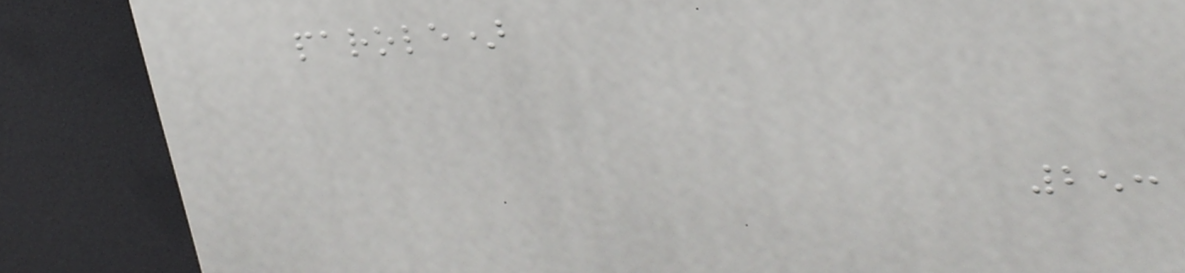parole)
253
